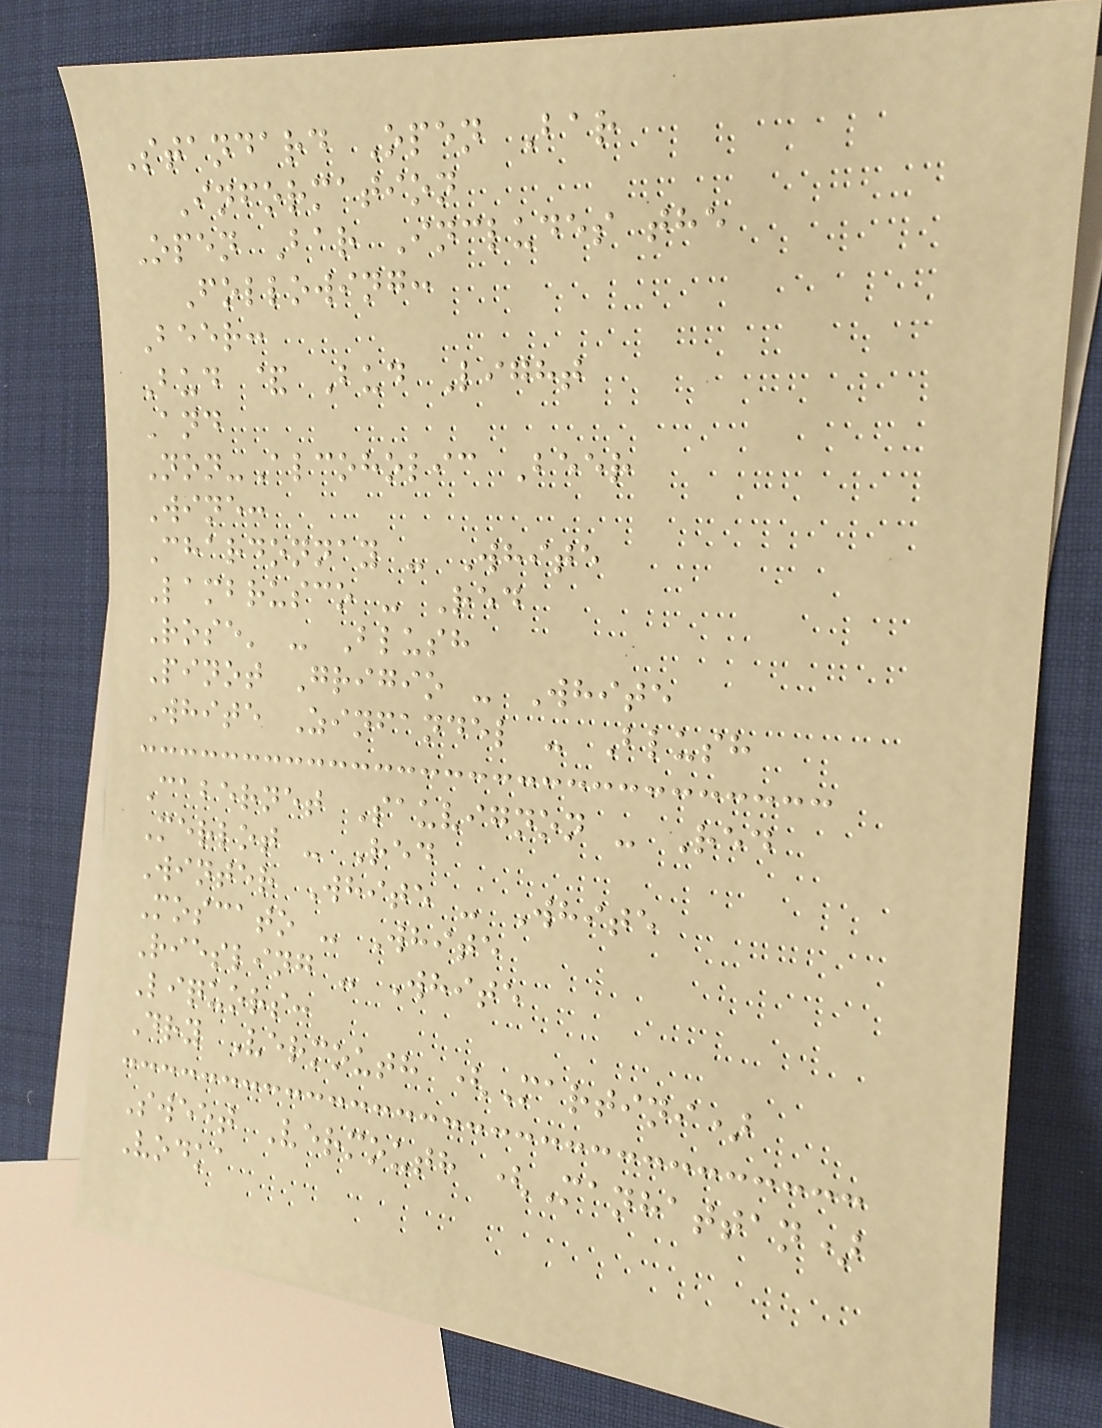Standard Open Bar
Information
Open Bar Includes the
Following:
Beer:
Bud & Bud Light
And
Non-Alcoholic Beer
Wine:
Chardonnay - White
Lambrusco - Red
Rose' - Blush
Pinot Grigio - White
White Zinfandel - Blush
Cabernet Sauvignon - Red
Merlot - Red
Winter White - White
Moscato - White
Riesling - White
Liquors:
Dry Vermouth (Martini)
Sweet Vermouth (Manhattan)
Vodka
